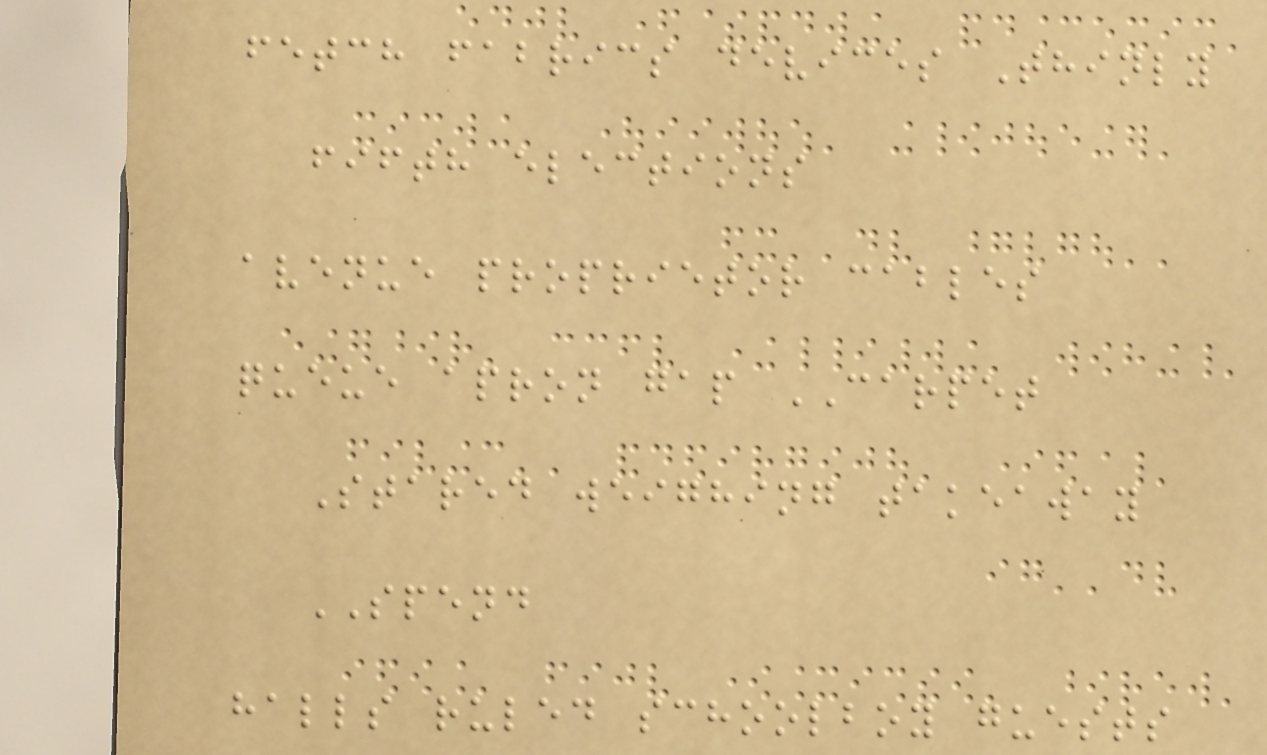fetch fabrics devices Thinly
fifth elections
avenue proprietor cables
queue apron gap CARPET
Stared weighing takeaway
SPEND
halls ruled schoolboy guests
